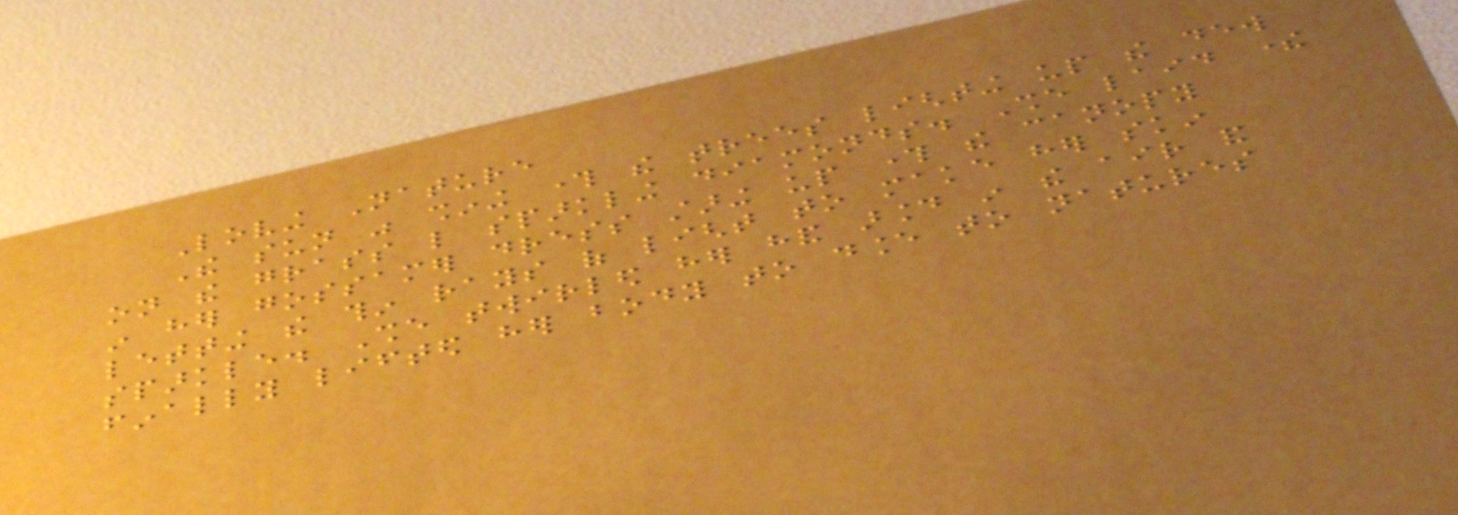Loving Nature
The sun was shining through the trees lighting up the dew
on the grass like sparkling diamonds. She laid there
in her gossamer dress staring up through the canopy
letting the thin rays of light to make her skin
sparkle. She twirled her hand around in the air and
finally lifted her body to dance to natures
